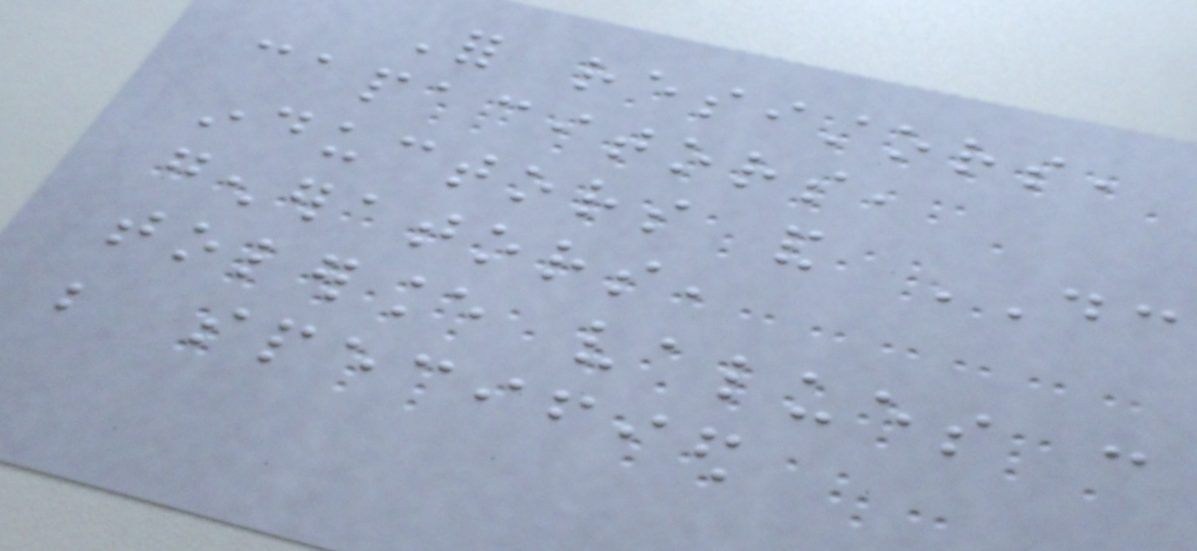For resistors,
capacitors,
inductors and DC
generators,
tolerance values can
be specified
